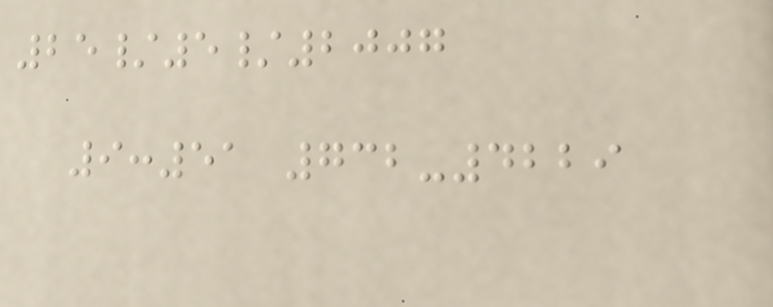25/5/2007
9:51 732-4229
